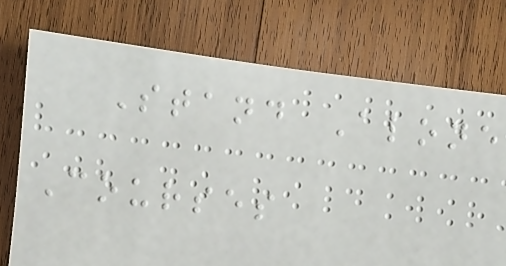Stand Alone
Courses
